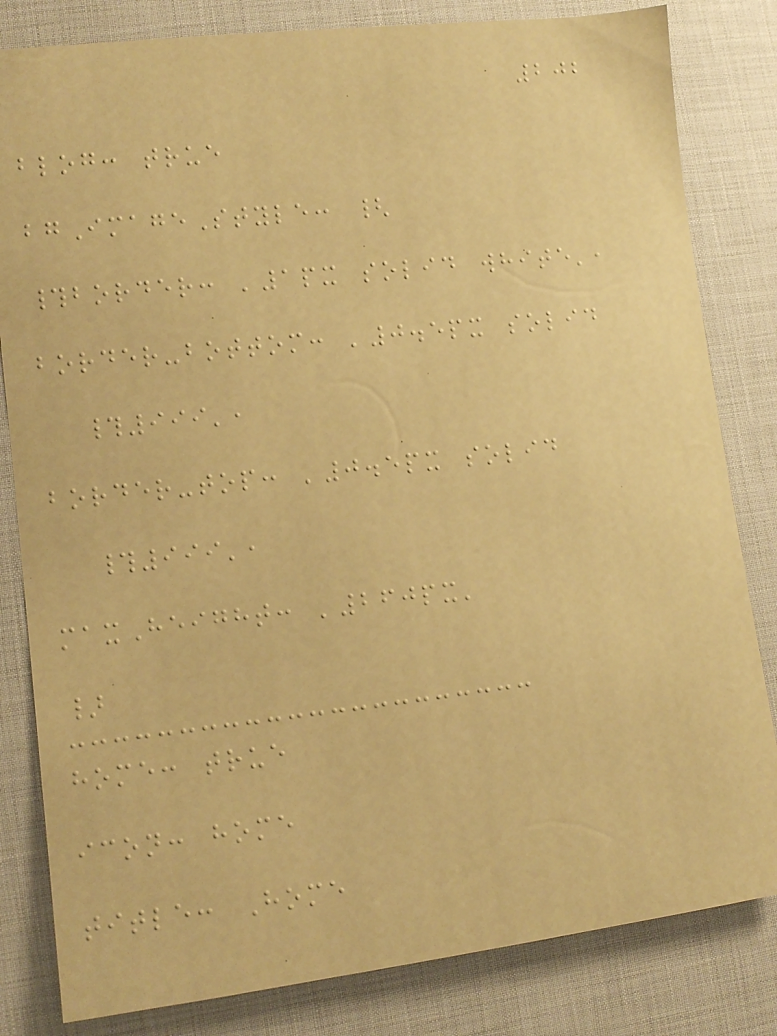202
blog: true
bgImageStyle: {
#border: '1px solid white',
border-bottom: '0.5px solid
#999',
border-top: '0.5px solid
#999',
maxHeight: '260px'
}
home: true
icon: home
title: Home
